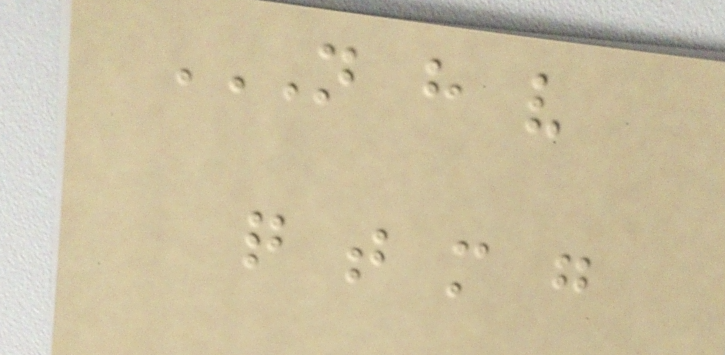N H V
Q T M G
